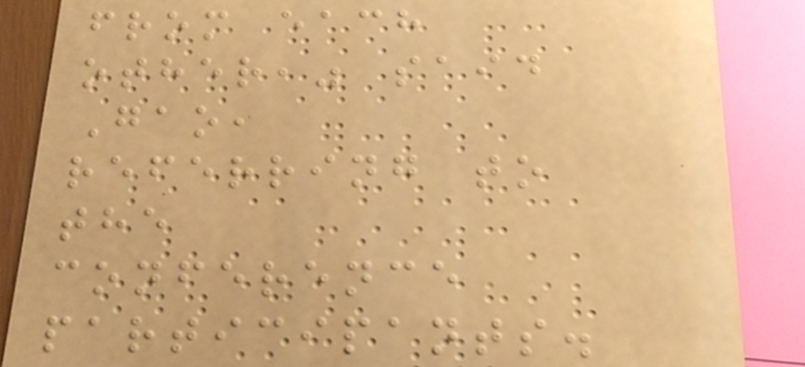from each
other," said
Gao,
referring to
the
conference
participants.
